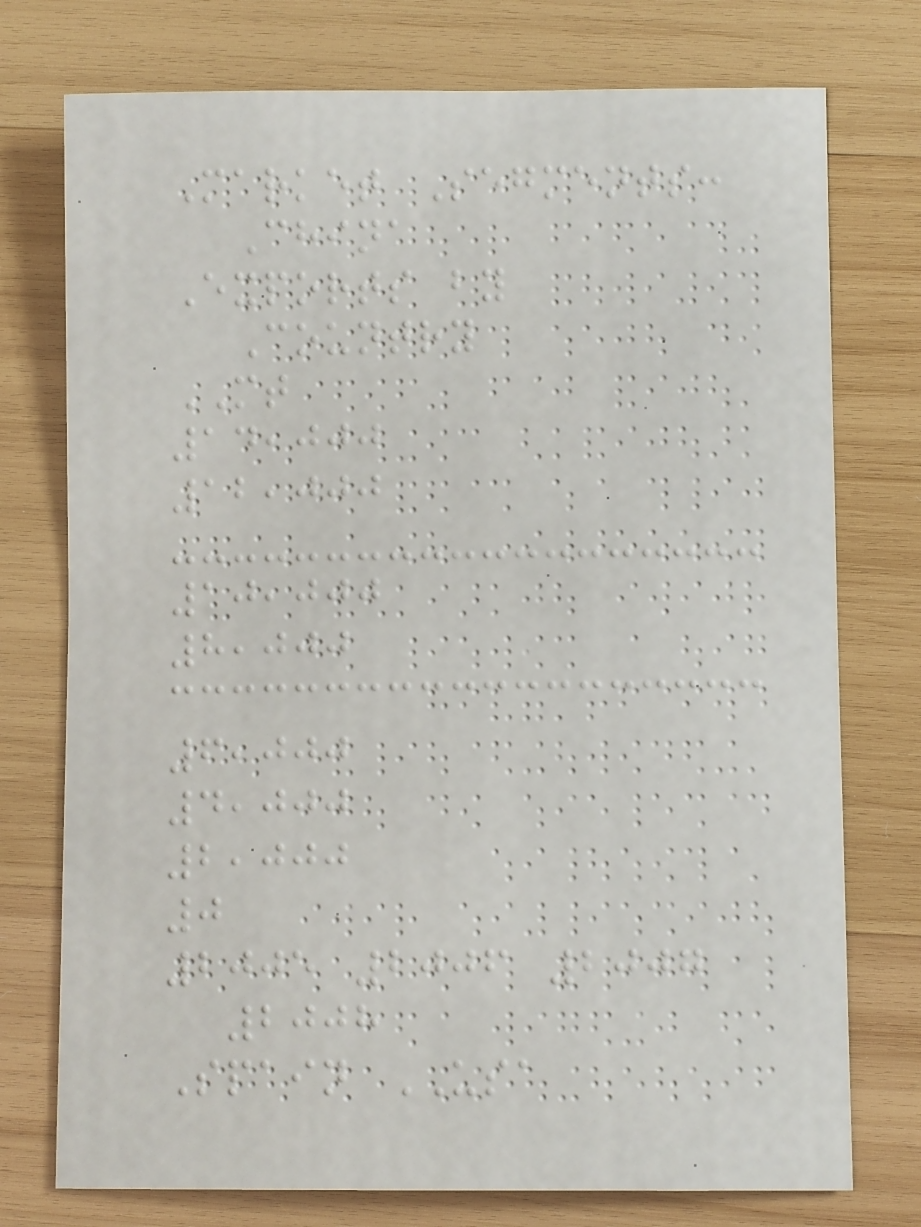Market Segments:
China
Exports by
Country
MT
14,000
12,000
10,000
8,000
6,000
4,000
2,000
0
2005 2006 2007
2008
Spain USA
